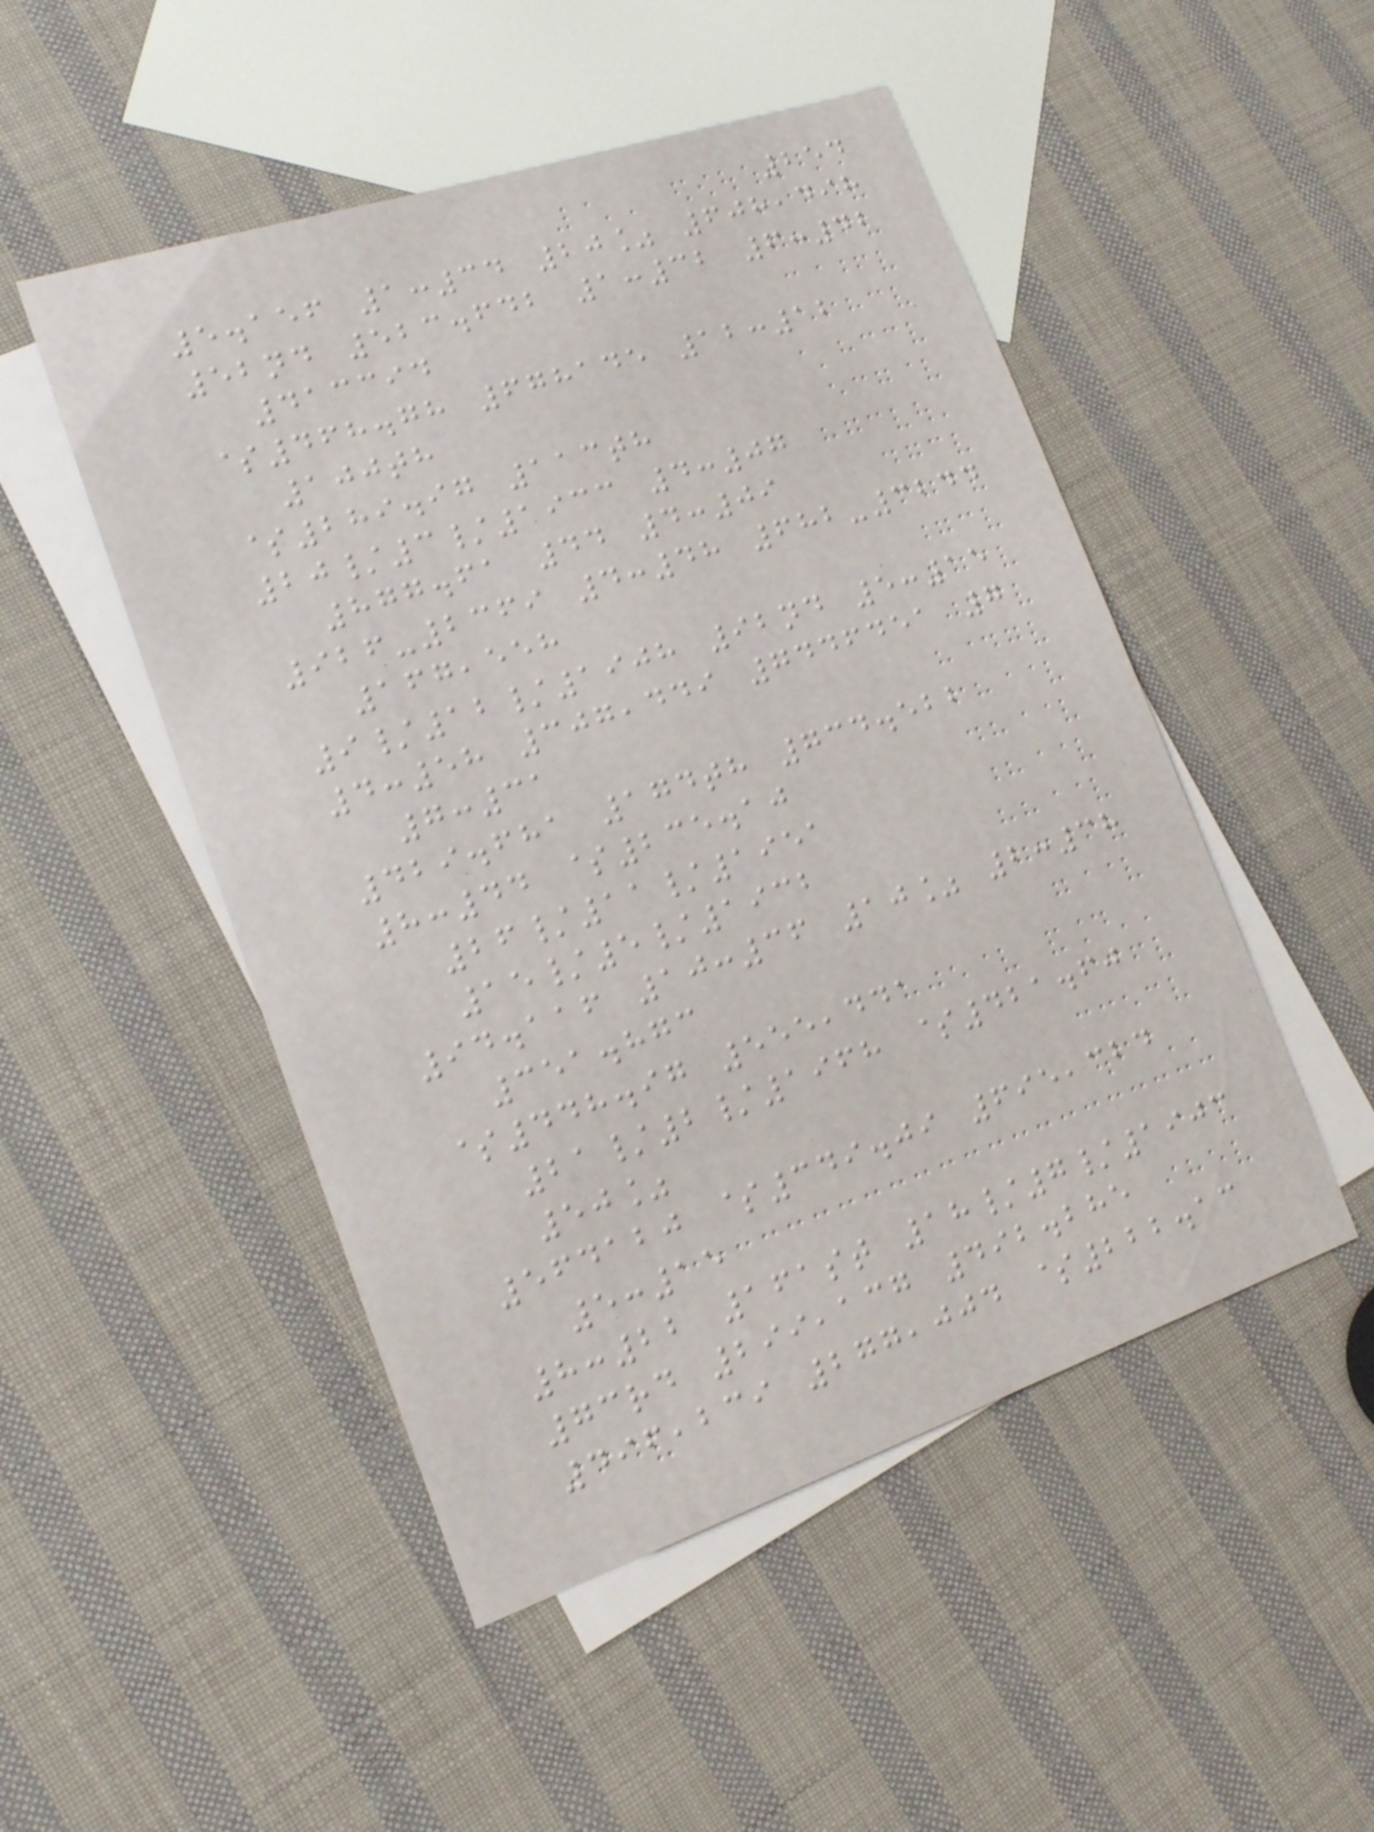254
5.156 1:34 20% 608,498
52nd 523.642 1:32 6:42
413394
$468.78 678145 12:12
100th
$289.97 113th
20/3/1933 4:07
877.61 44 4:09
926-2369 4:48 682-3244
167,558
9/12/1908 92nd 5:15
4:58 307,449 7446451 7
7:31
429.681 174th 734.522
8:44 $235.10
26/11/1951
15/5/1932
94.116 10:36 10% 2:38
351.873
$448.97 555,441
21/2/1968 $421.60
50%
564120 $349.09 695,324
5:15
8:22 161st 18/7/1903
73rd 299,137 492.285
496,239 277,004 $222.13
